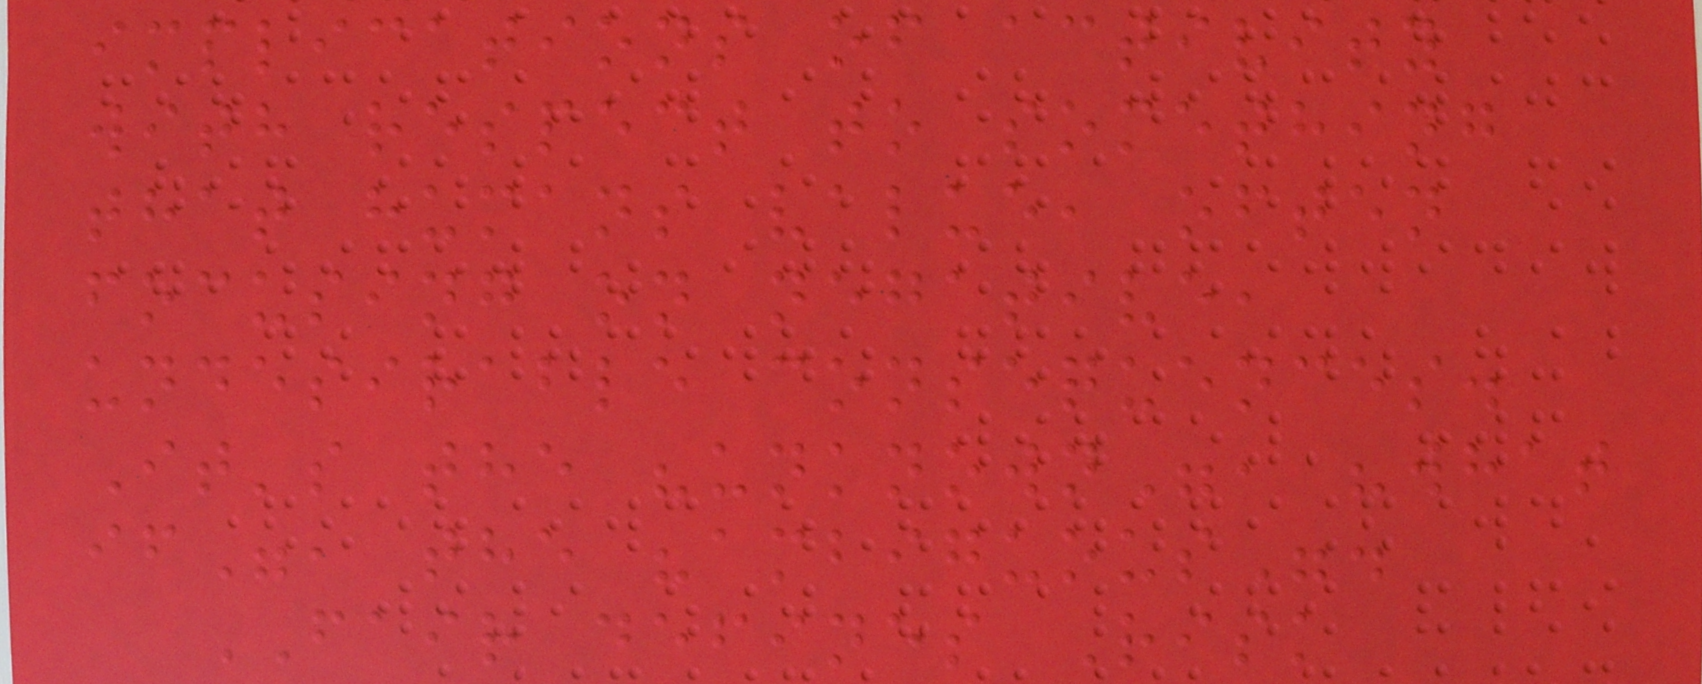implications of activity
with respect to something
that humans value, often
focusing on negative,
undesirable consequences.
It's the "unknown", "what
if", the "ambiguous".
FAIR defines Risk
